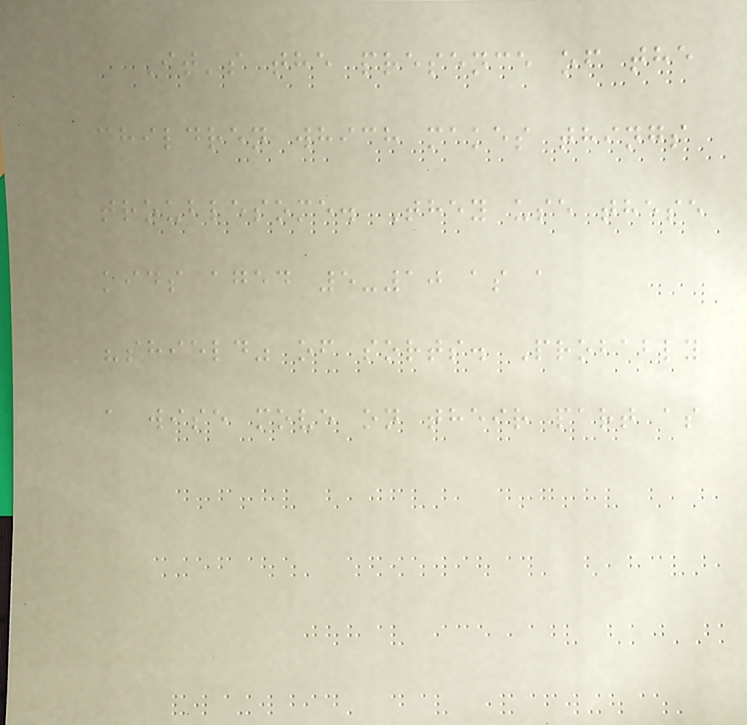It's the presence of the
children which makes things
troublesome. They use these
kids aged 5-10 as a
"shield" of sorts. Probably
a wise move on their part as
